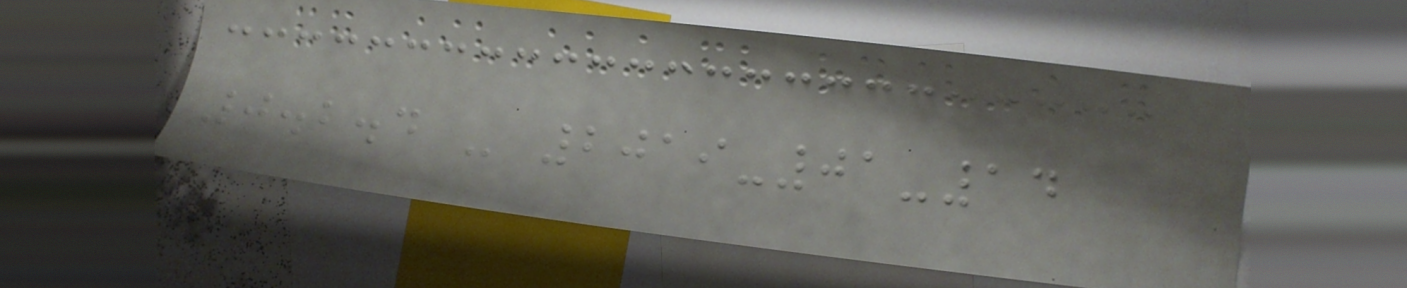0.2.4 - 2019-01-14
